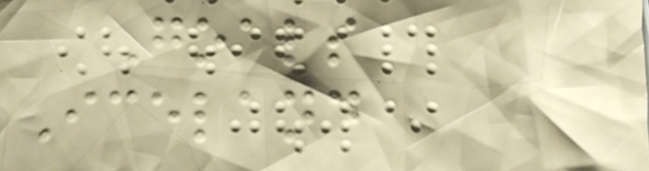Goals
Iceland
